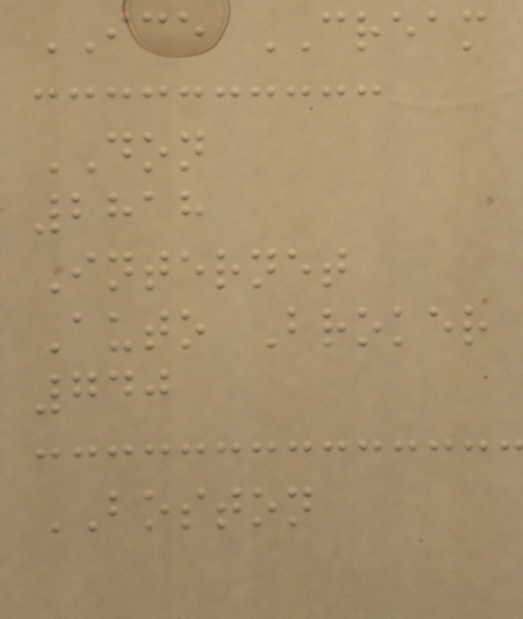ICE CREAM
DON
2818
Internet
Auto Broker
740
BOSTON
